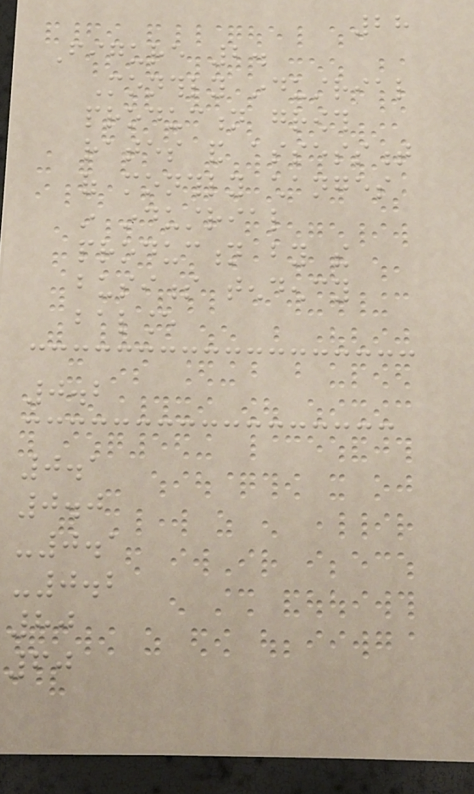28
Figure 2.
Monthly industrial
production growth
rates and assessment
of monthly changes
in industrial
production by the
business tendency
balance
0.2
0.1
0.0
-0.1
-0.2
80
60
